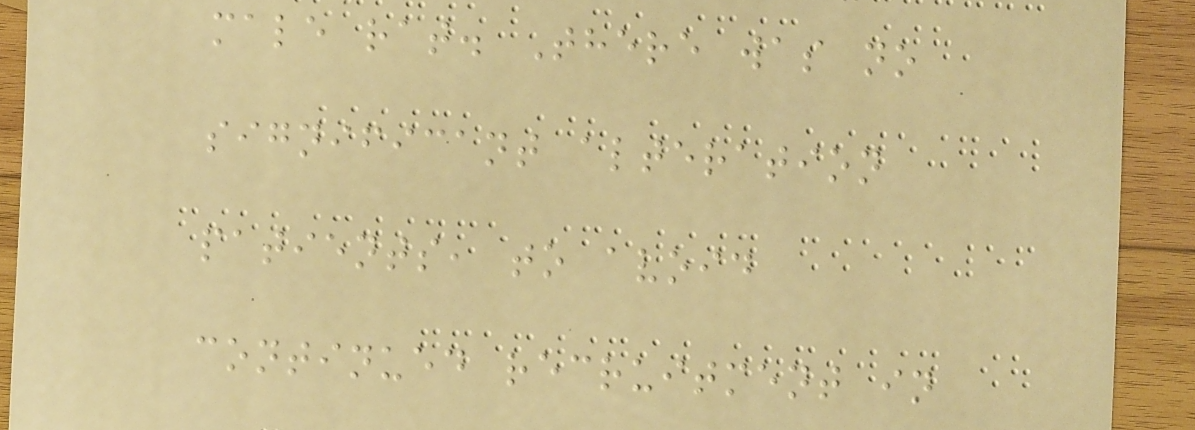male rat. There was no
significant alteration
patients, to avoid
continued recruitment in
